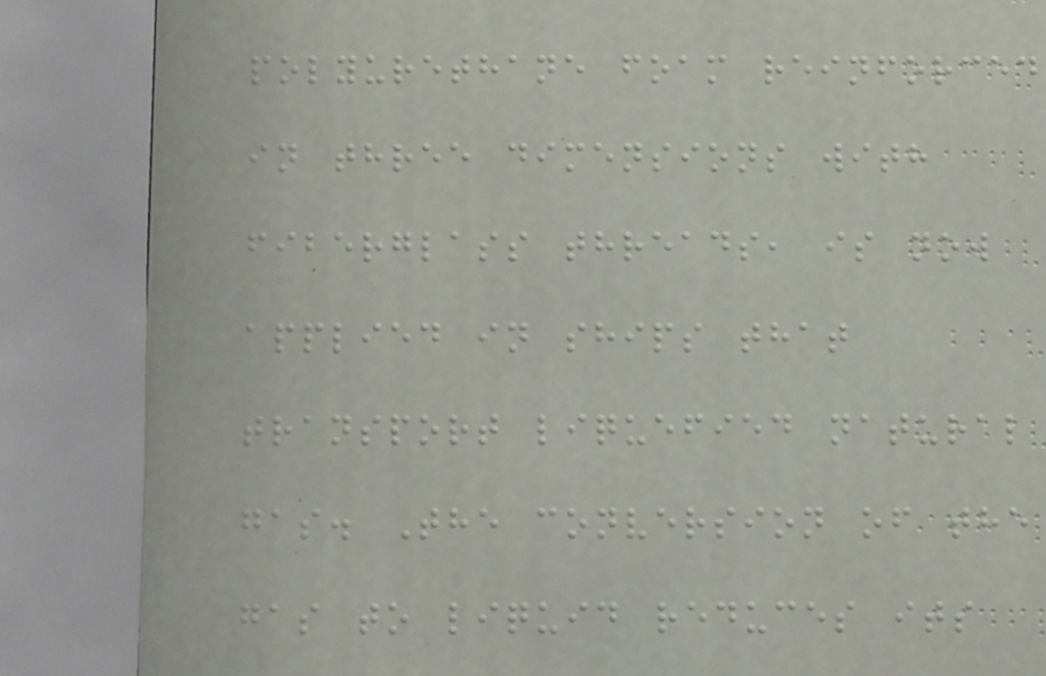polyurethane foam reinforced
in three dimensions with
fiberglass threads, is now
applied in ships that
transport liquefied natural
gas. The conversion of the
gas to liquid reduces its
